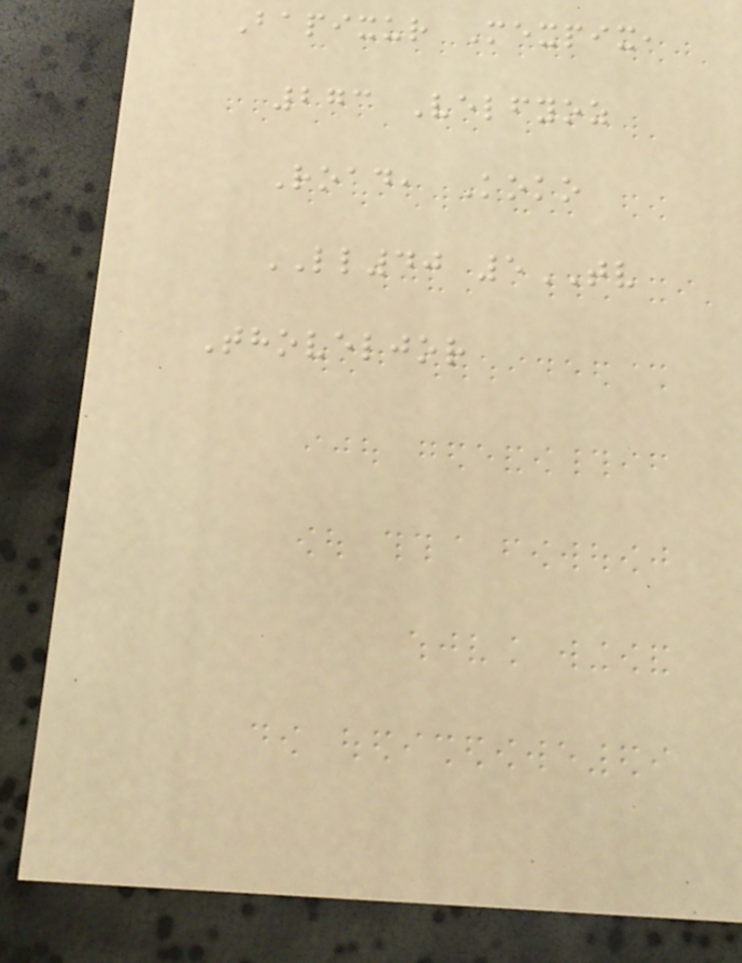Bapixur Mexpix,
273 Velfyoz
Road, Koko
LL40 5TV
Thoveljor
